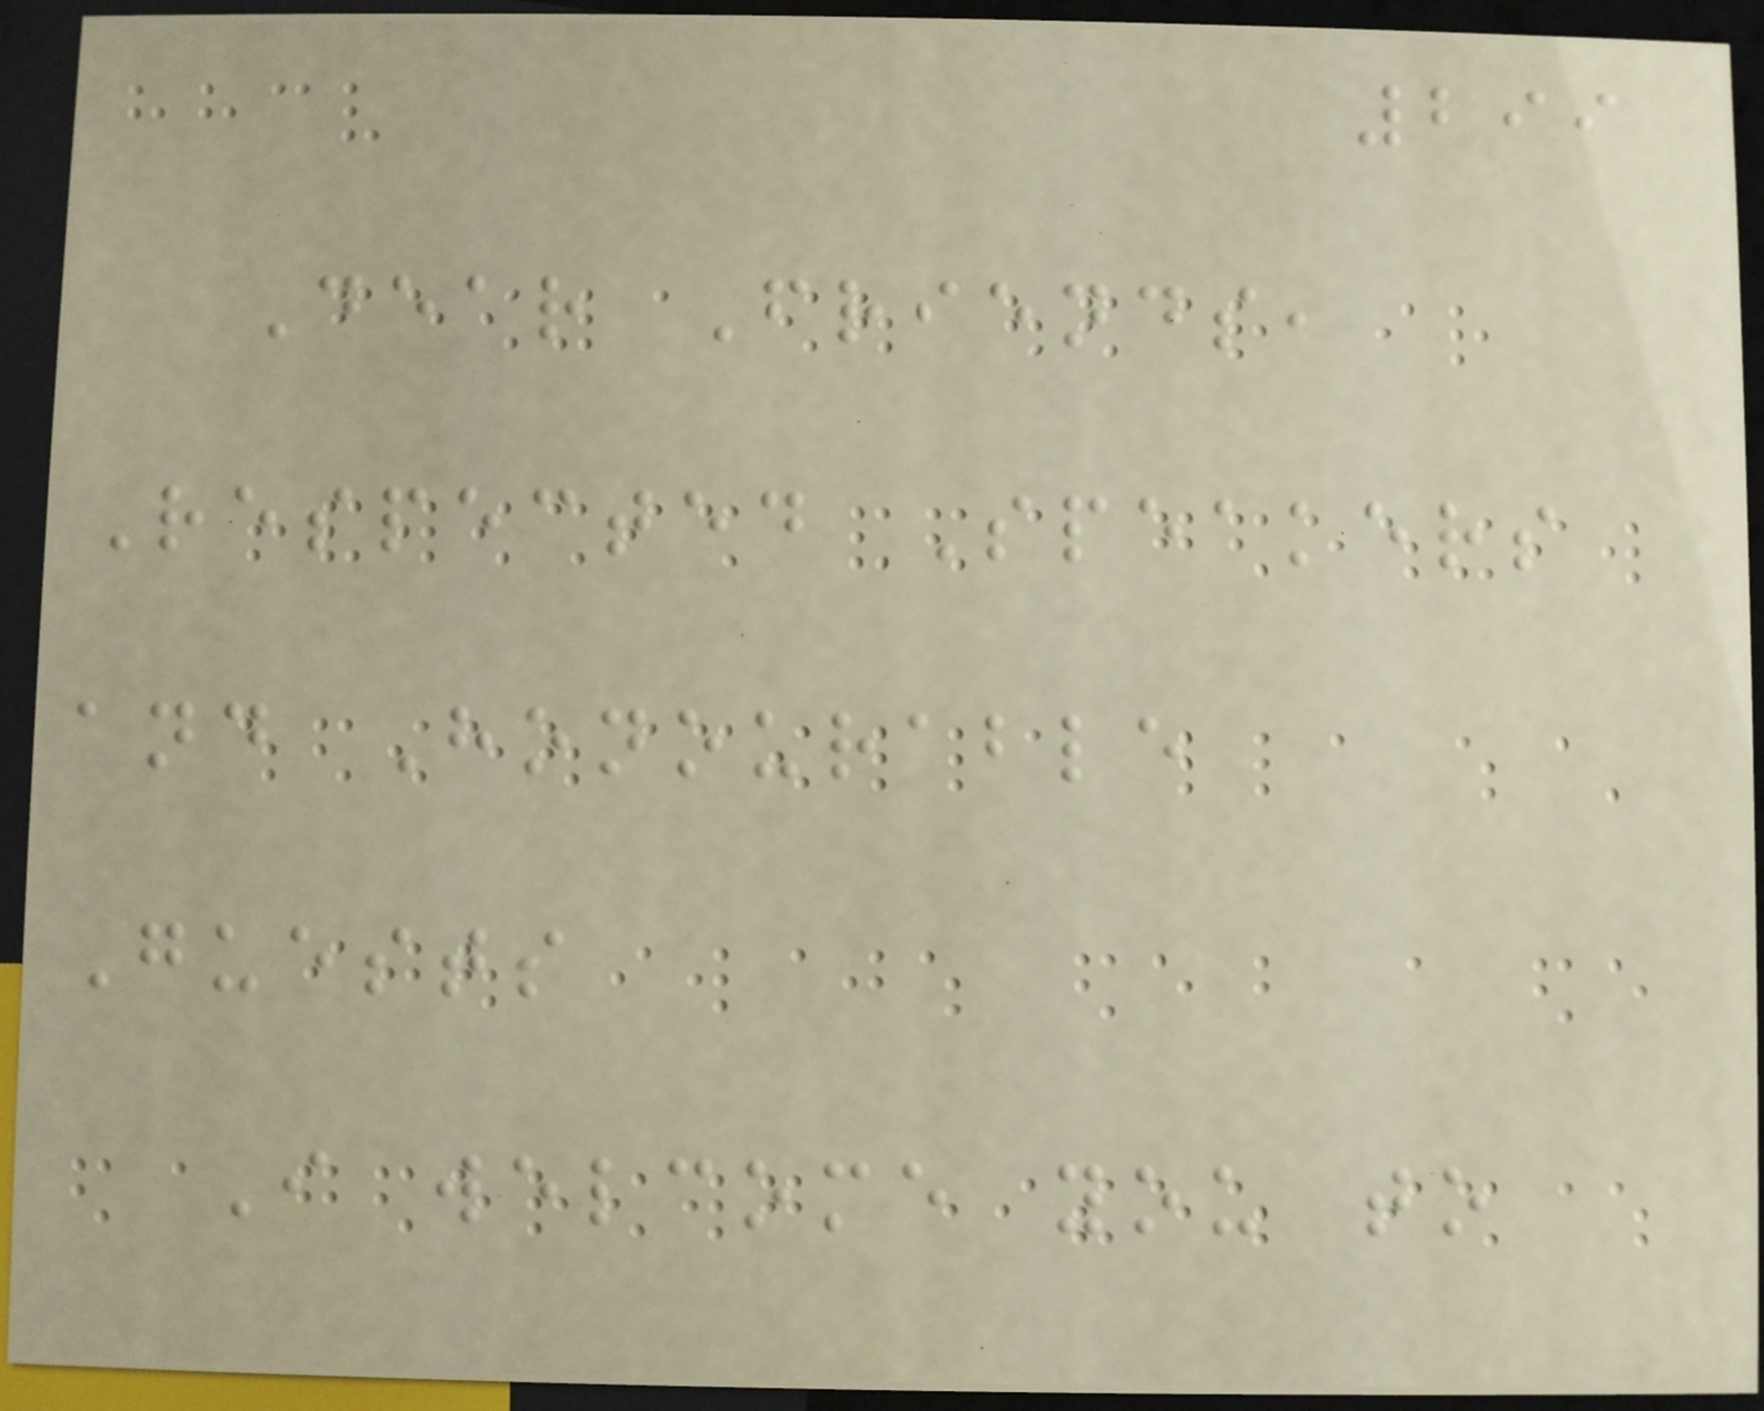299
Dear Friends,
Respected Speakers
and Honourable
Guests
I welcome you to
